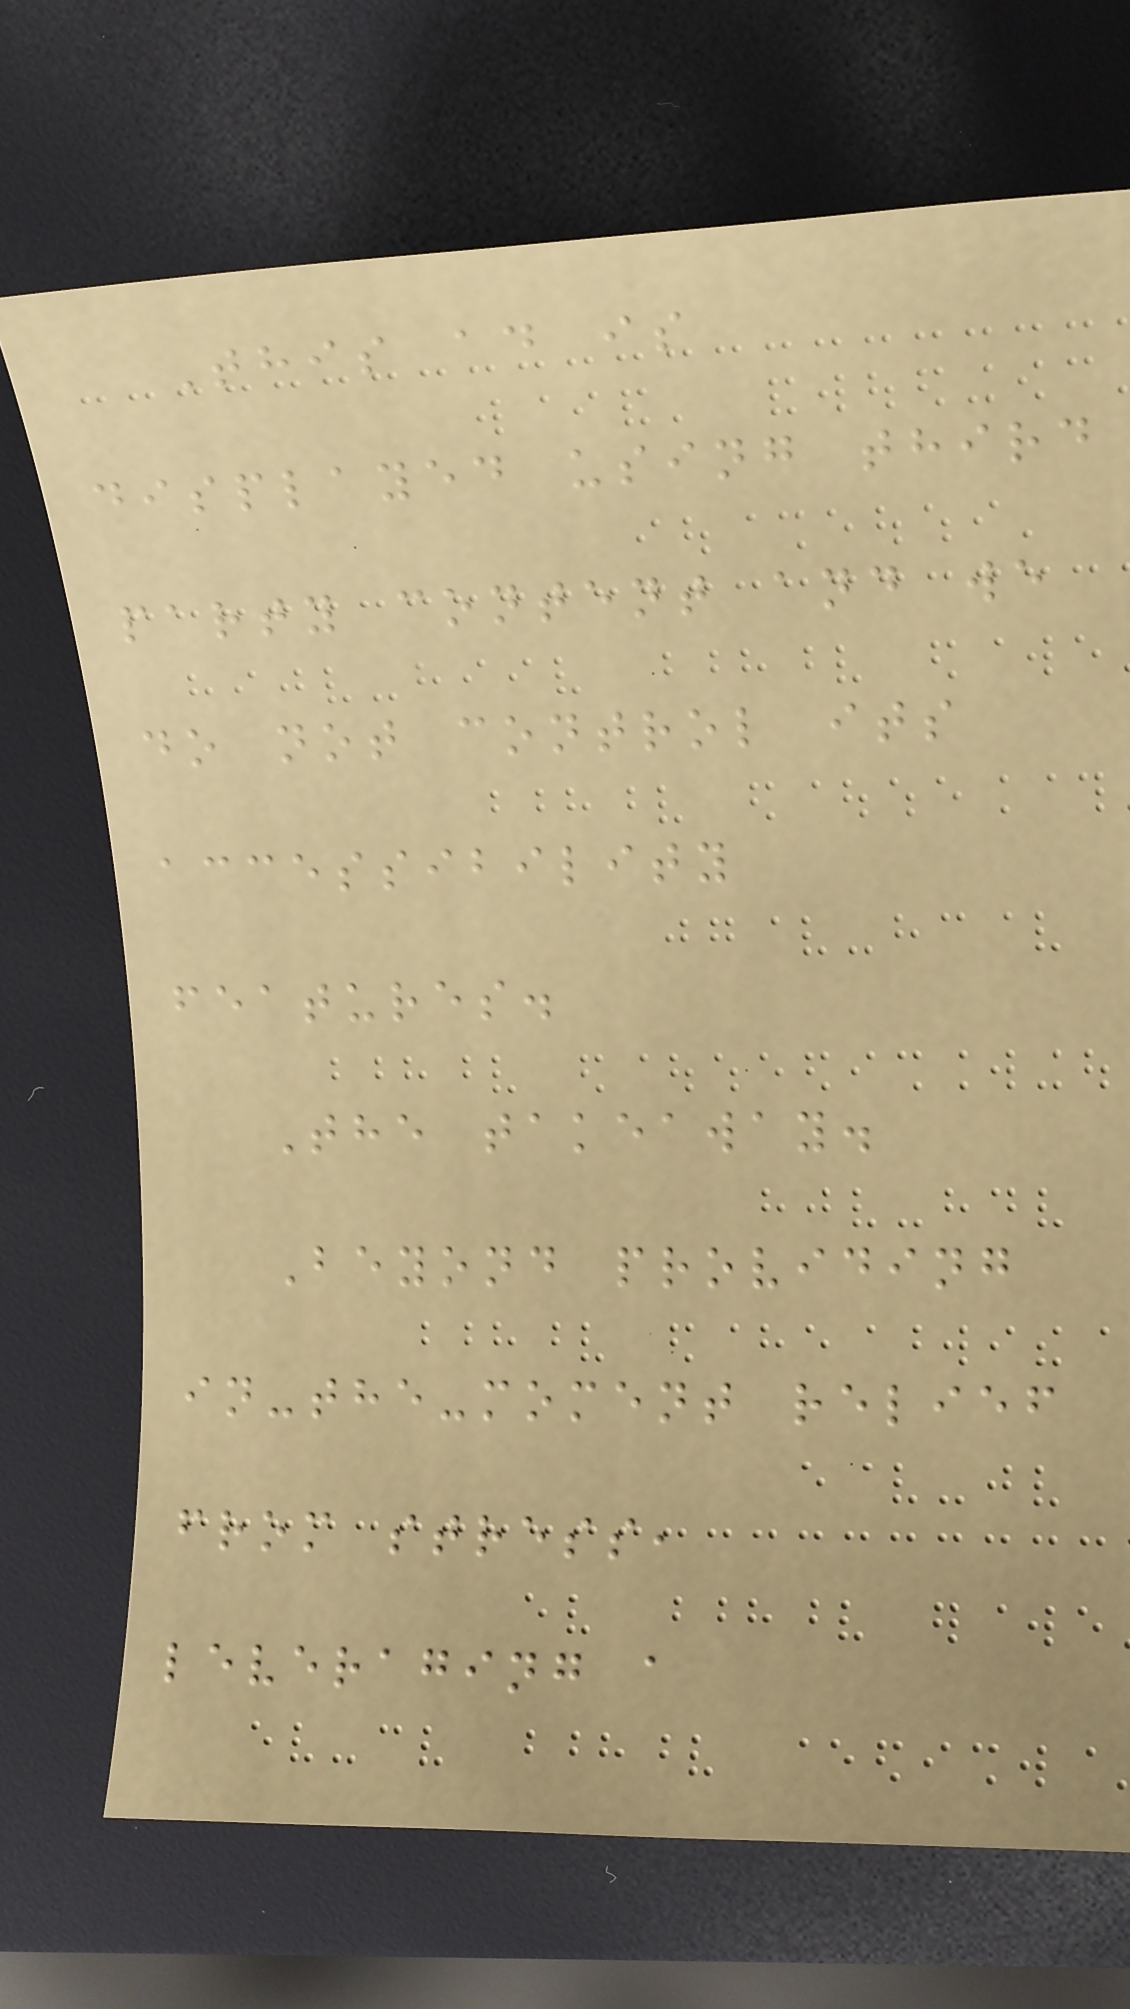This ad is
displayed using third
party content and we
do not control its
accessibility
features.
The takeaway.
Beyond providing
in-the-moment relief
from stress,
leveraging a
